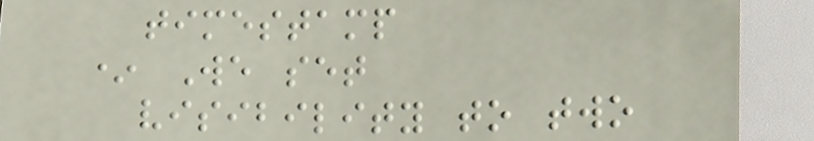timestamp
* We set
visibility to two
